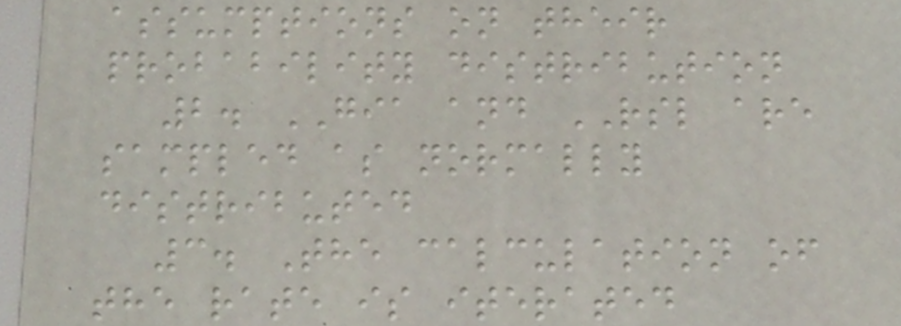assumptions on their
probability distribution
2. GIA and RSL are
sampled as normally
distributed
3. The calculation of
the rate is iterated
